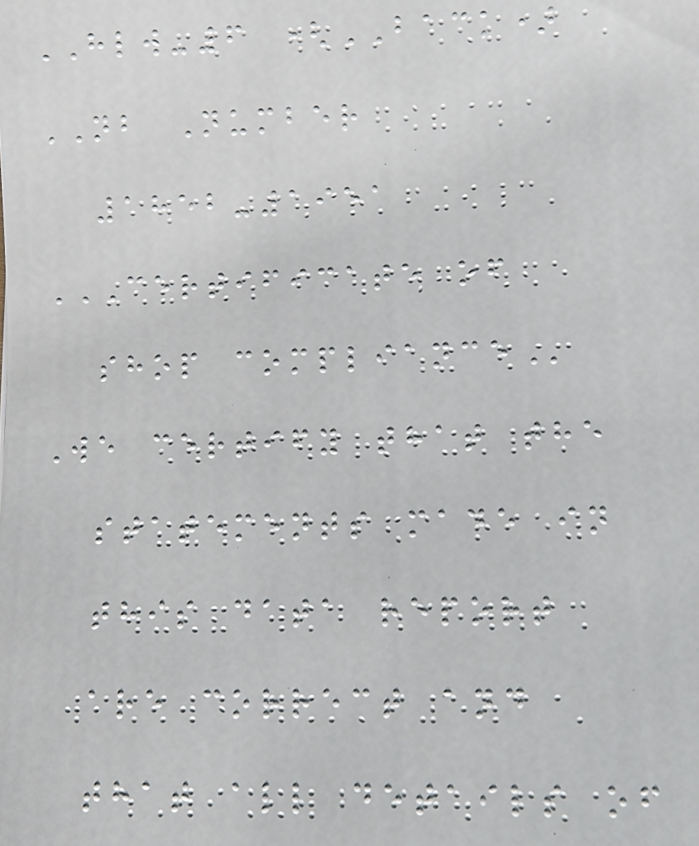HLW-6 (BACK)
NB Number
1852-1951
CERTIFICATE OF
SHOP COMPLIANCE
We certify that the
statements made in
this data report
are correct and
that all details of
